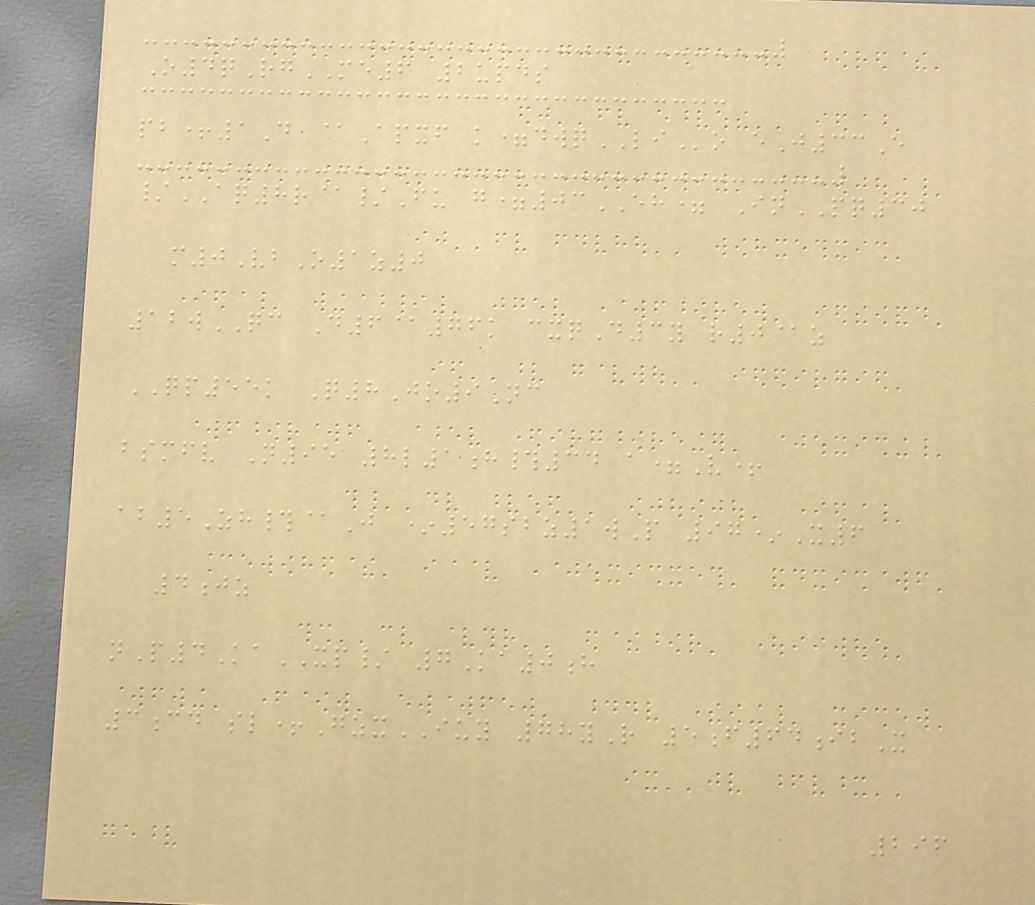O4qRgME6 2upds
pb+1D @Apxf k=dwqLIo eJ33E
/AQ8r@/Fu g=03EH= InPQ30
m0VbO1z0
12wQC D6@76k cxqD3y r0@z
QP55k Q8Jo9Nc
bsmfv N95 8l1h#34 a=V+
ab5Zh#@J *57sbz1wP 97*X6
4jz
nP4KaXP/ 7Ka0h
3cd sl+GzxIUY 78yR 5f64ibX
296
